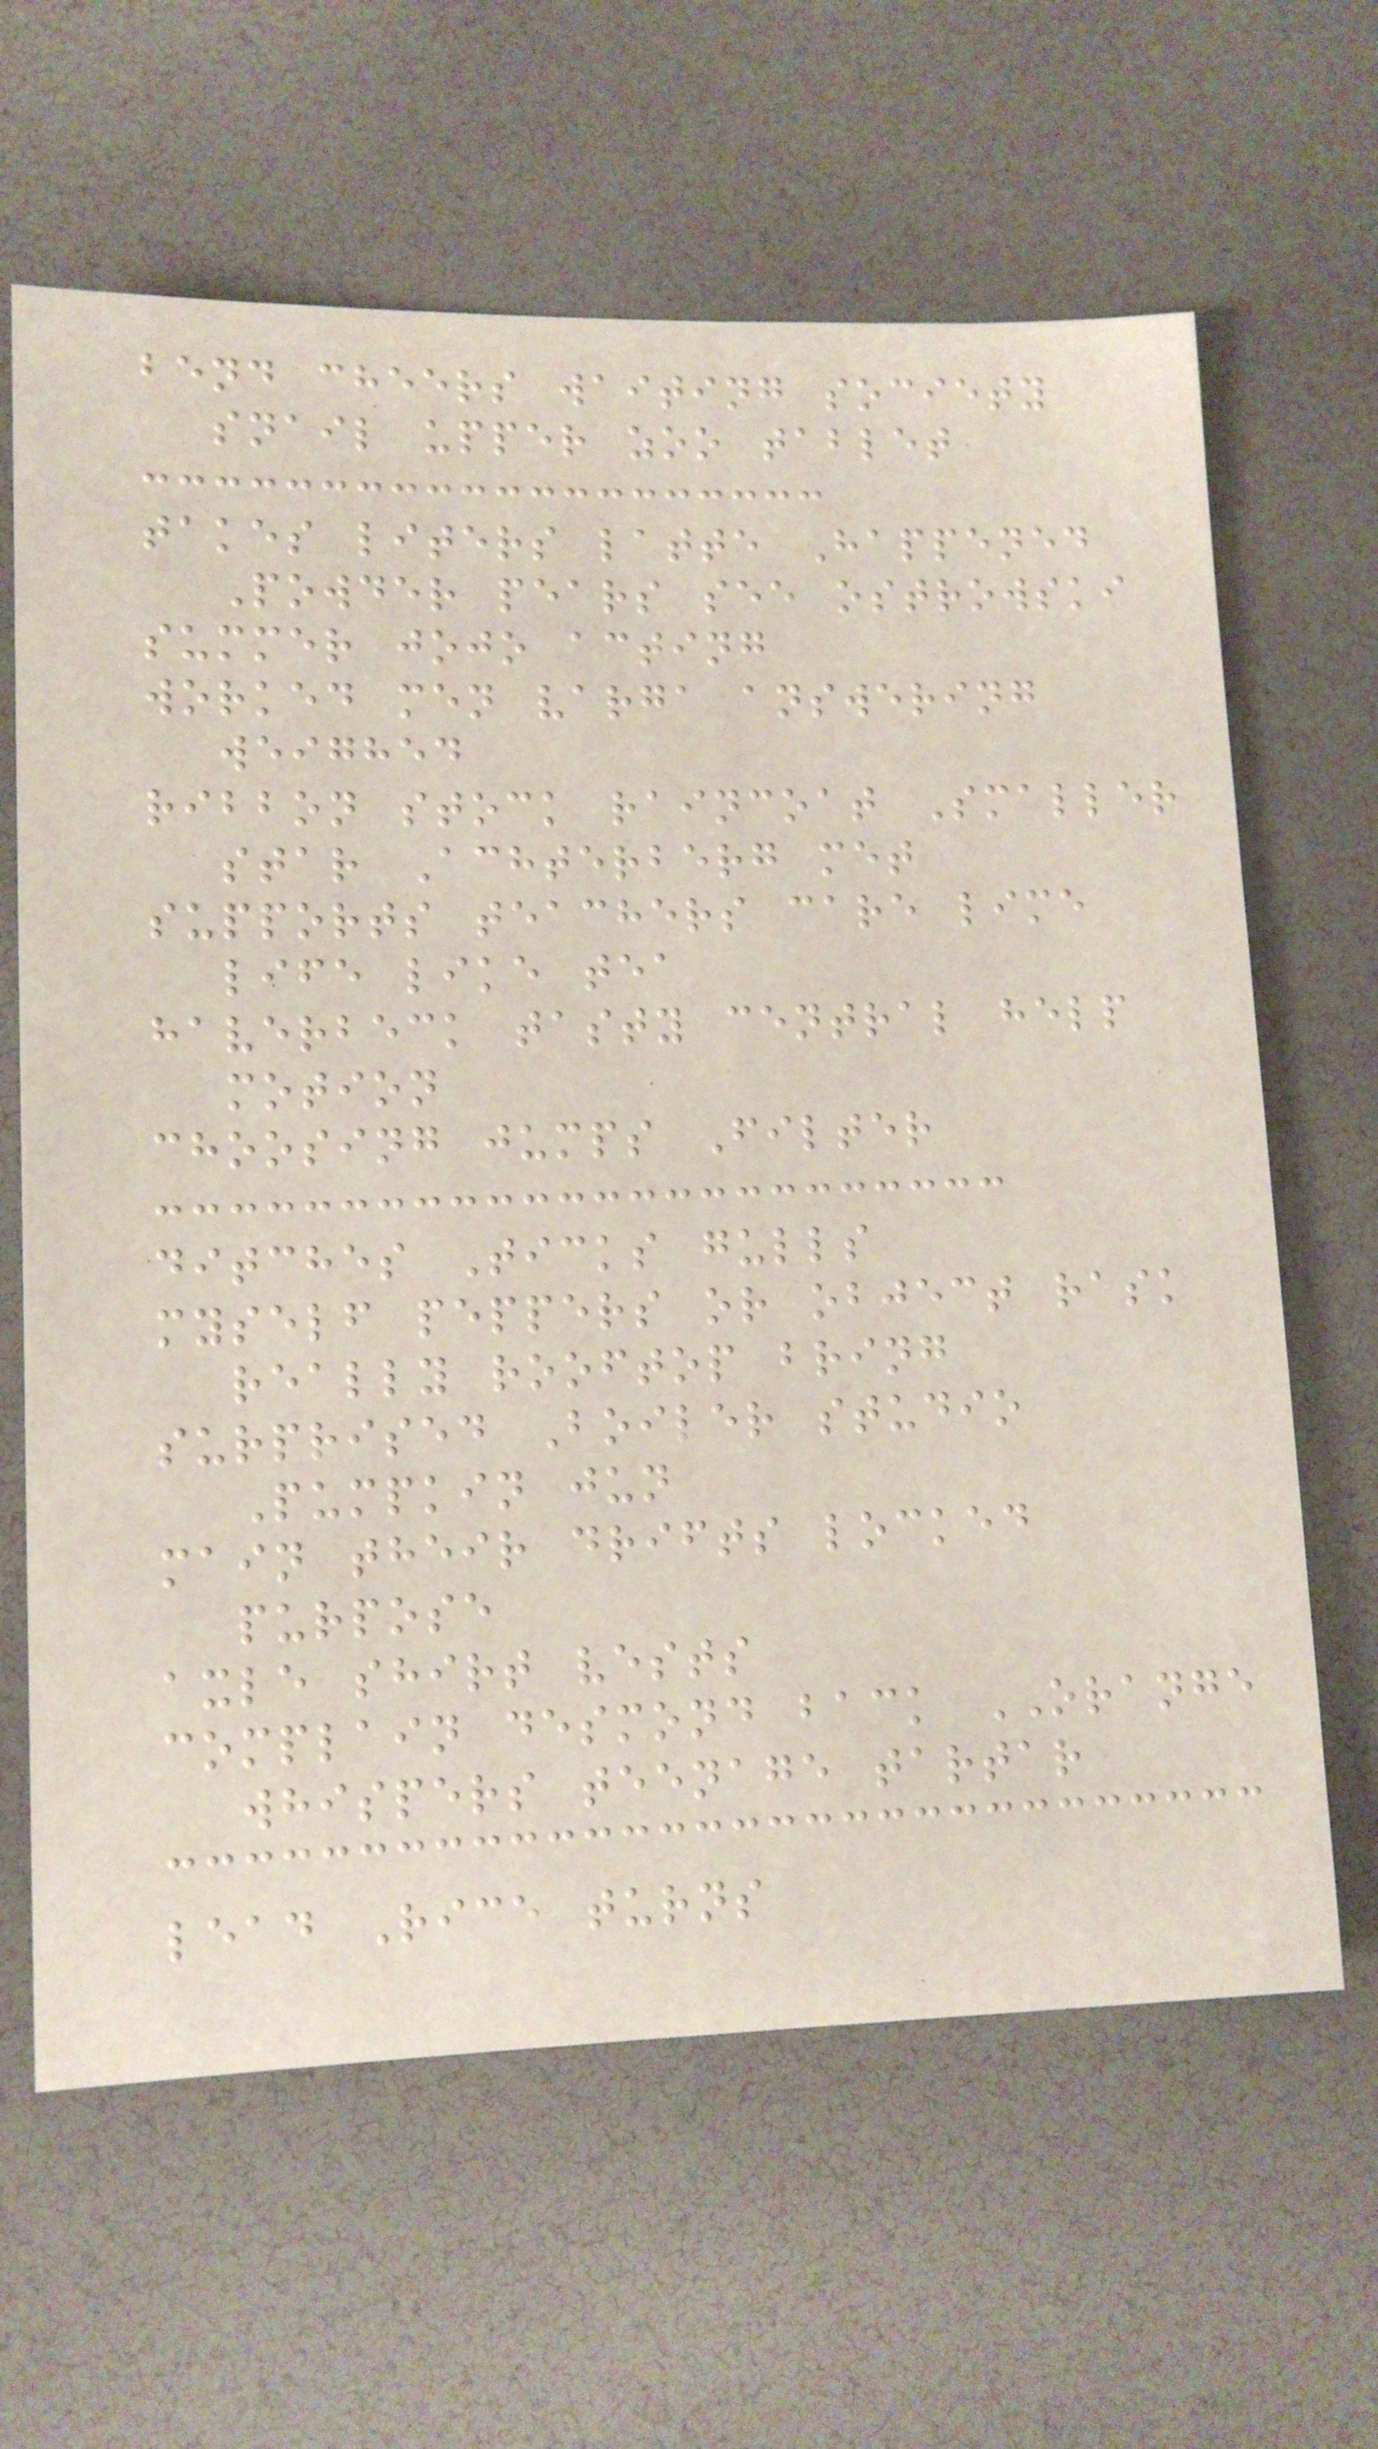bend cheers waiting society
snail upper zoo tablet
takes liters latte Happened
Powder pears see ostrowski
summer jojo acting
worked men varga answering
weighed
ribbon stock raincoat Smaller
star Achterberg met
supports teachers care lime
life like tea
haverbeck tasty central help
motion
choosing jumps Filter
ditches Ticks gulls
myself peppers or object rask
really rooftop bring
surprised Boiler studio
Pumpkin jun
main their drifts locked
purpose
axle shirt vests
complain desmond back ORANGE
whispers teenage tartar
lead Rice turns
